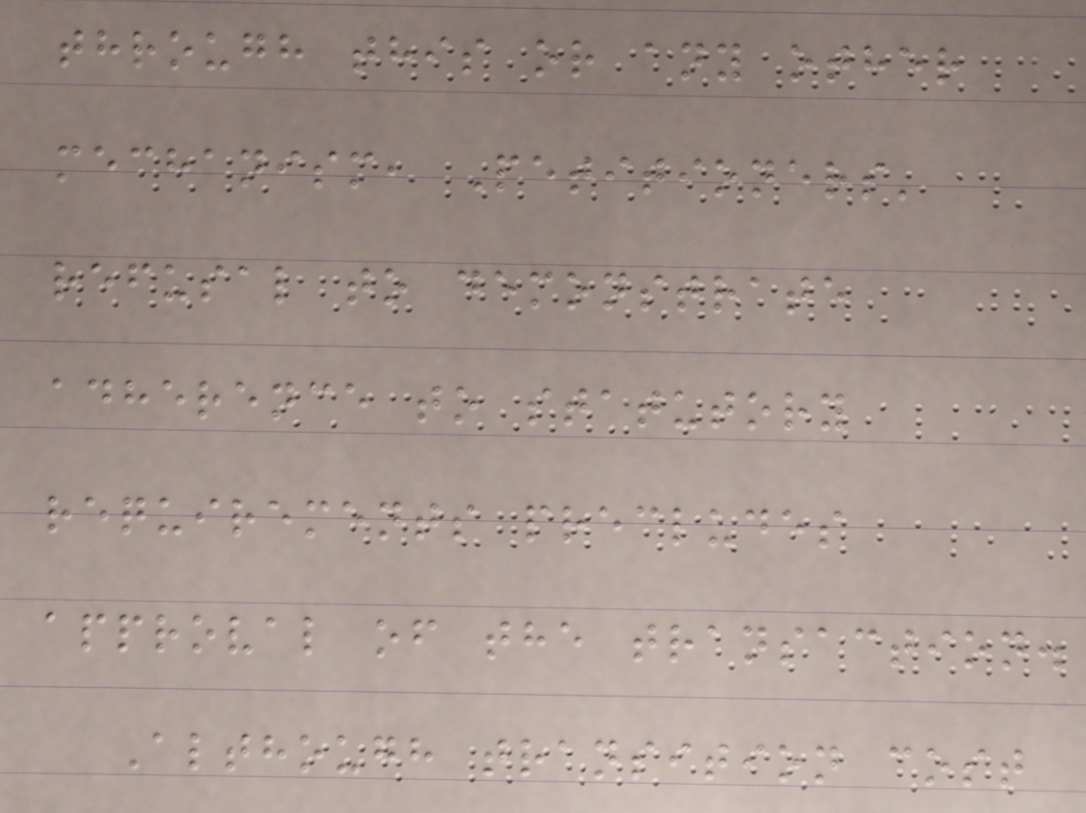through this or any other
mechanism, Petitioners'
refusal to demonstrate
adherence to statutory
requirements precludes
approval of the transaction.
Although transition cost
